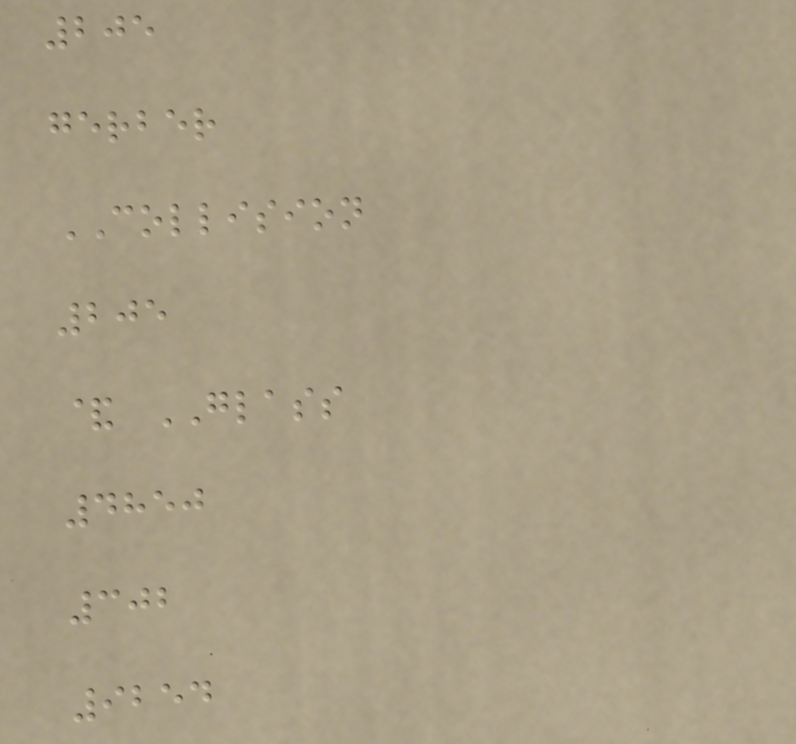205
gerber
COLLISION
205
& GLASS
4850
302
9254
